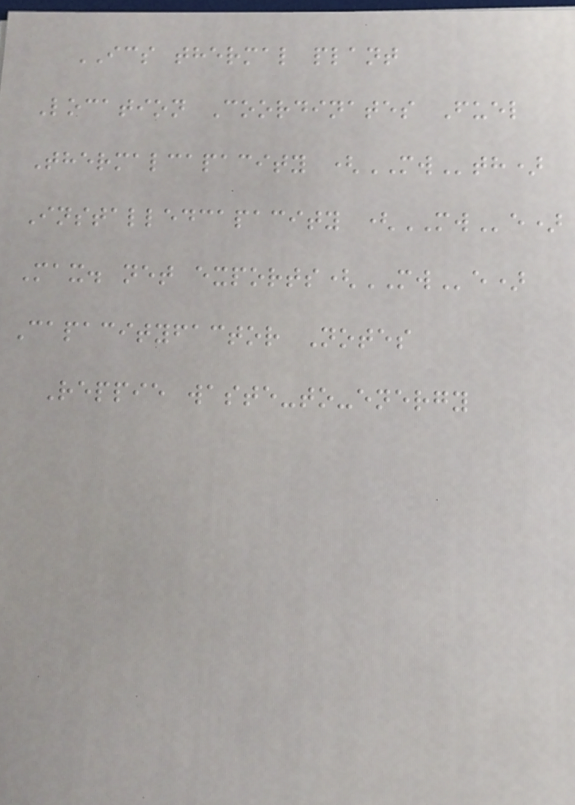ICS thermal plant
Location Coordinates Fuel
Thermalcapacity (MWth)
Installedcapacity (MWe)
Max. net exports(MWe)
Capacityfactor Notes
Reppie waste-to-energy
